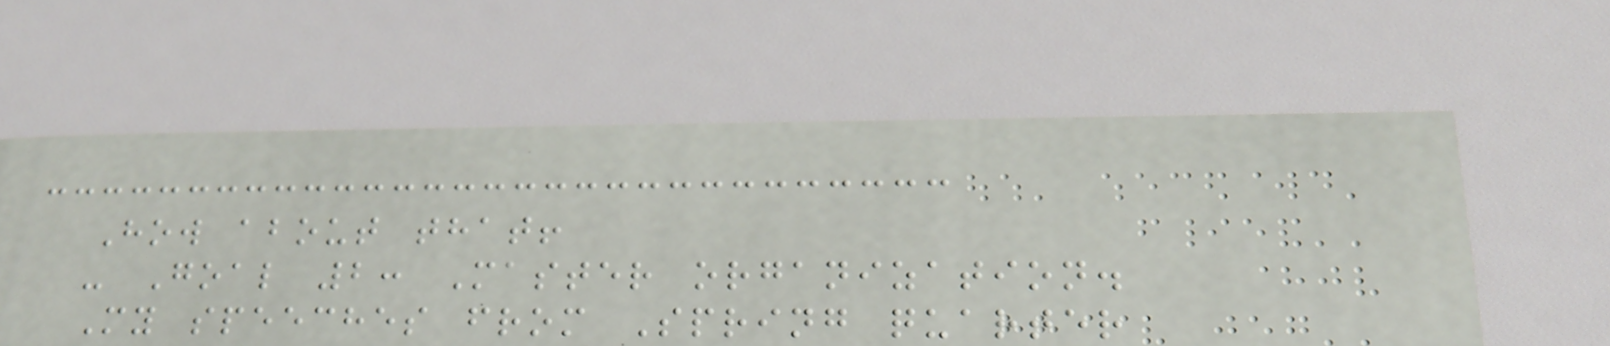How about that!
- Goal 2: Master organization.
My speeches from Spring quarter
